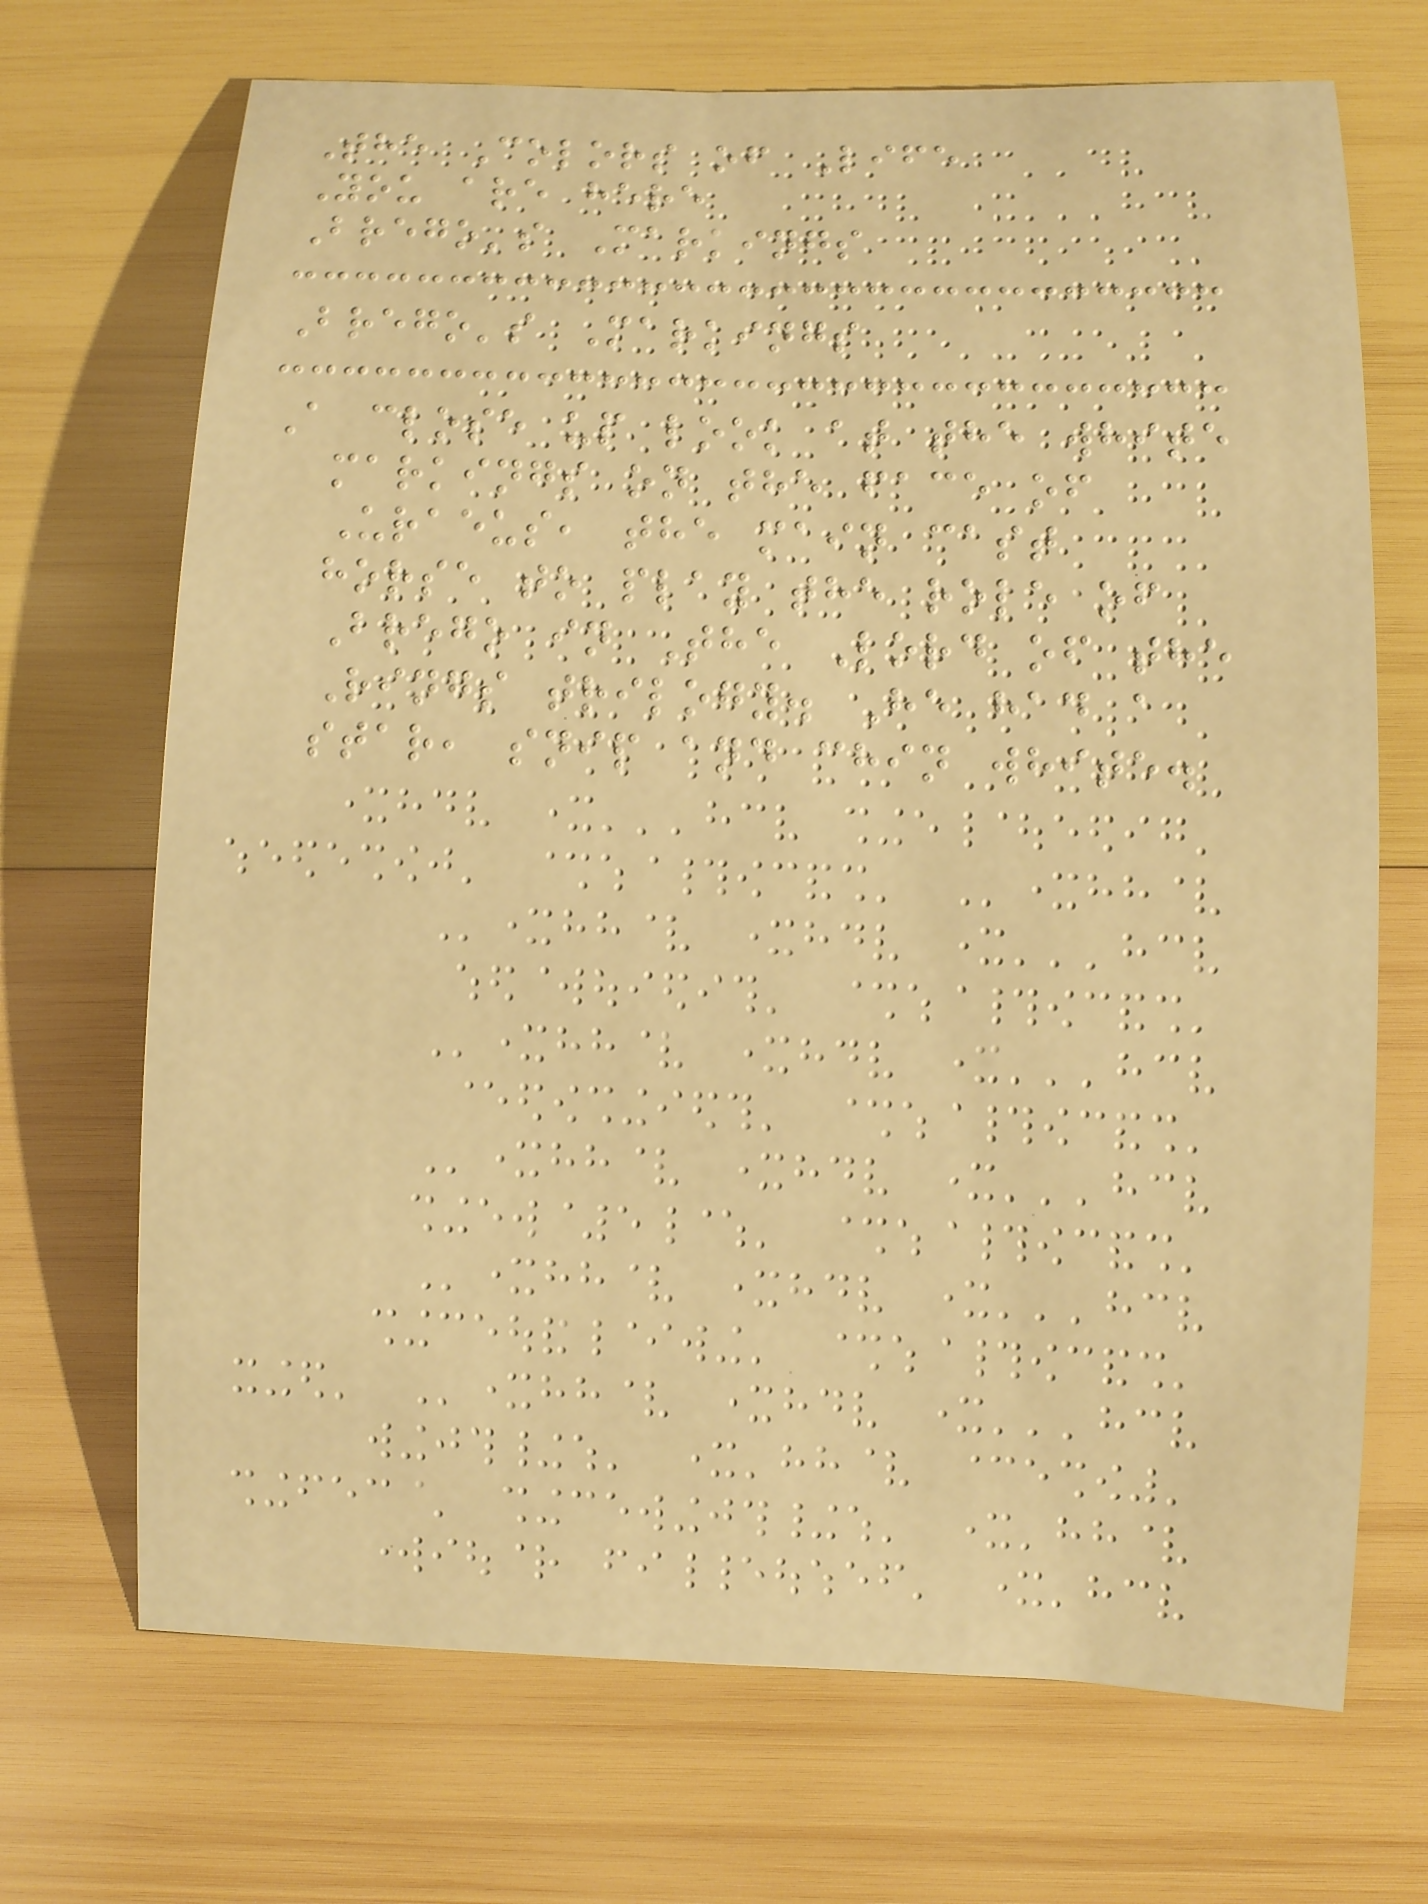The Colors of Life
You are here
Brego's Markings
Brego's Markings
A close up look at the white
markings on the face of
Uraeus, the main cast
horse to play the role of
Brego in The Lord of the
Rings trilogy. He had a
star, snip and chin white.
